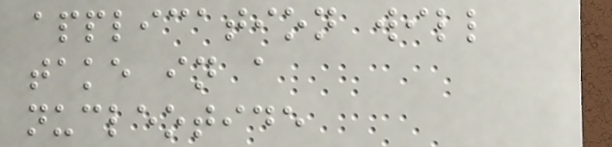application will
take in a
nucleotide
